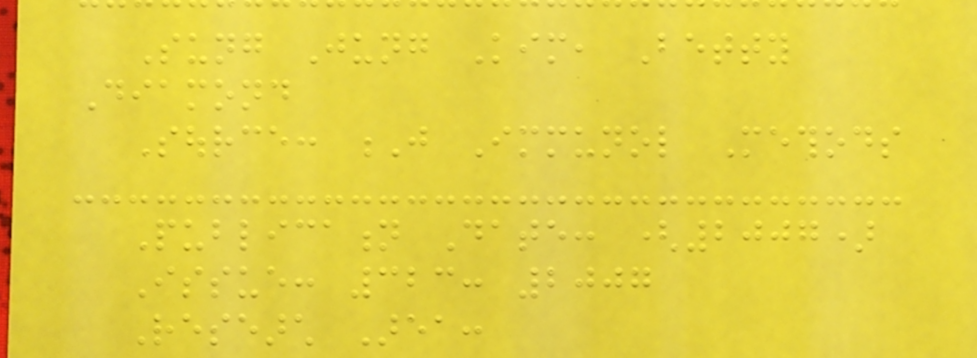Sung Jung Kim, Betty
Diamond
Source: J Immunol Methods
Publication Date: (2007)
Issue: 323: 2007
Research Area:
